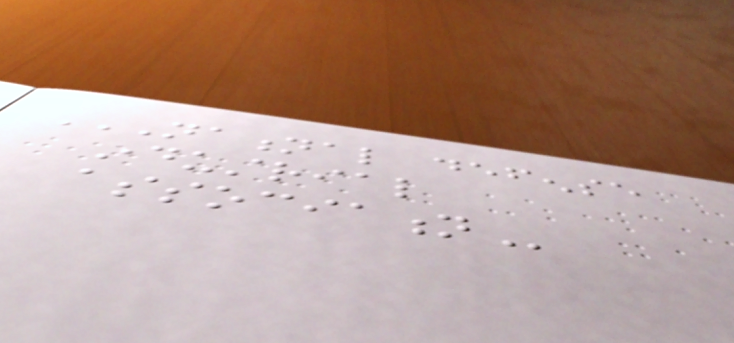NATIONAL DEFENSE
INDUSTRIAL
ASSOCIATION
